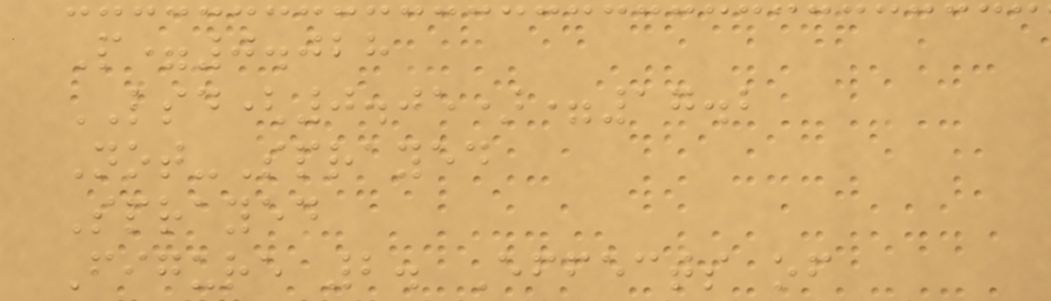P=0.028
LSD(0.05)=17.2
Not-Sprayed
Sprayed
Figure 2. Effects of
